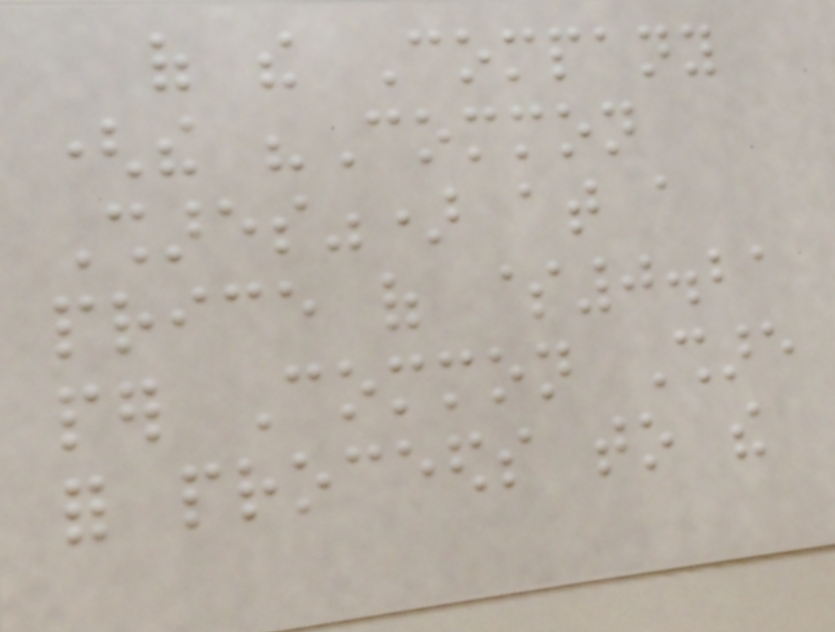of the Company
(the "Common
Shares") at a
price of $0.21
per Common Share
for proceeds to the
